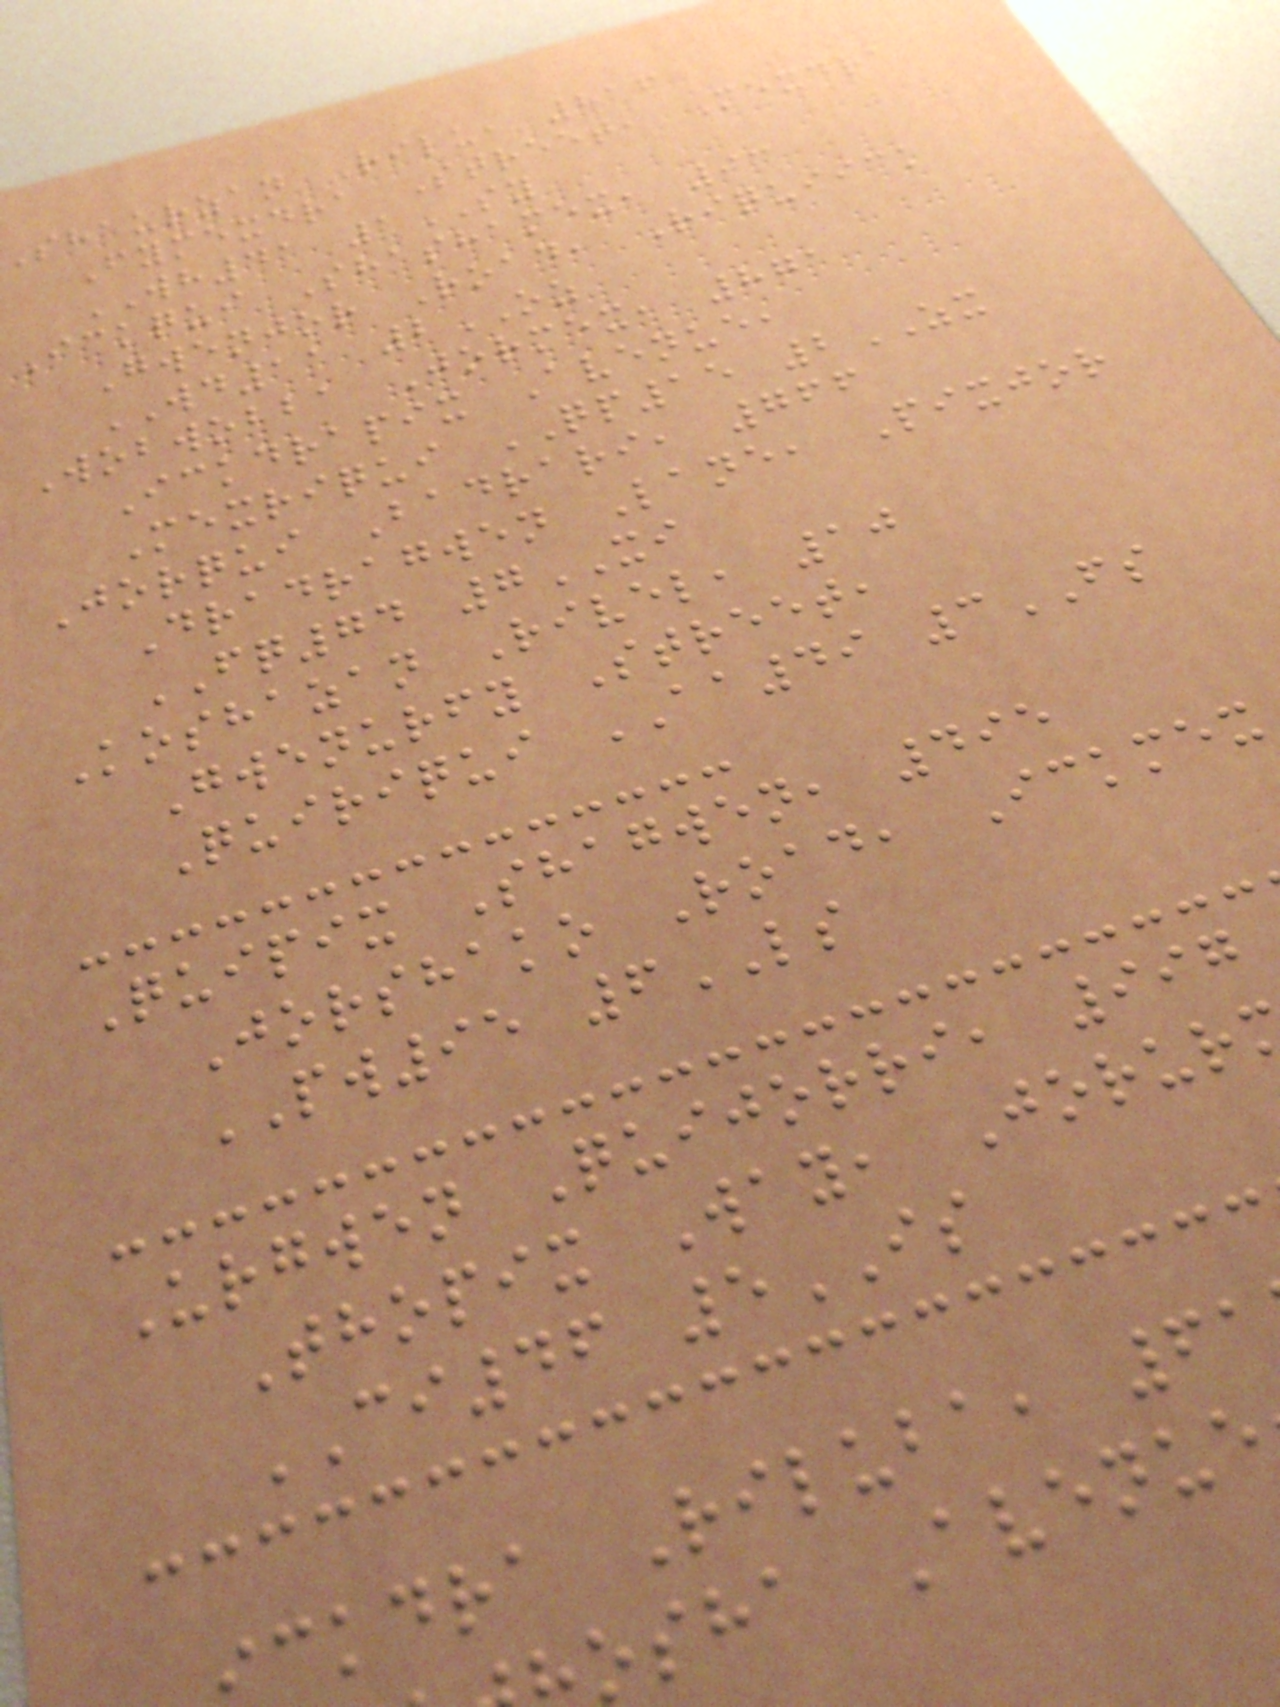Shaurzan Rilu, 816
Fymexdra Street, Mexdra
WH41 1SY
Ickqui Shashamex, 93
Gwenjor Road, Riquiick
WD11 2OZ
Wobwobba Jormex, 871
Ickdrapix Avenue,
Mexriqui QP15 2ZX
Jorqui Badrari, 766
Dradragwen Lane, Pixjor
FQ74 7XI
Koshazan Rivel, 10
Gwenurfy Street,
Quiriqui AA49 3FS
Quipix Shagwen, 495
Jorshako Road, Ickmex
PW95 6LS
Urgwen Quijorri, 997
Thopix Way, Jorur
CI46 5IS
ckdra Riluba, 61
osha Avenue
